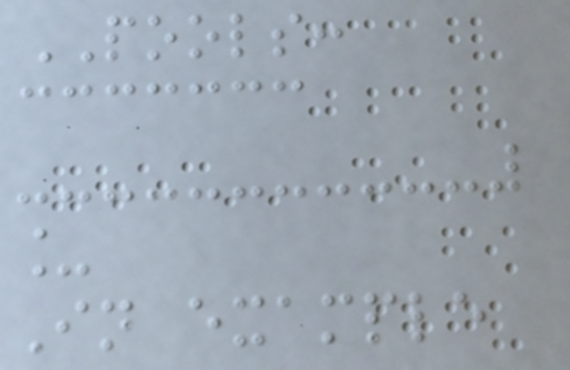POOLS:
_
In example
